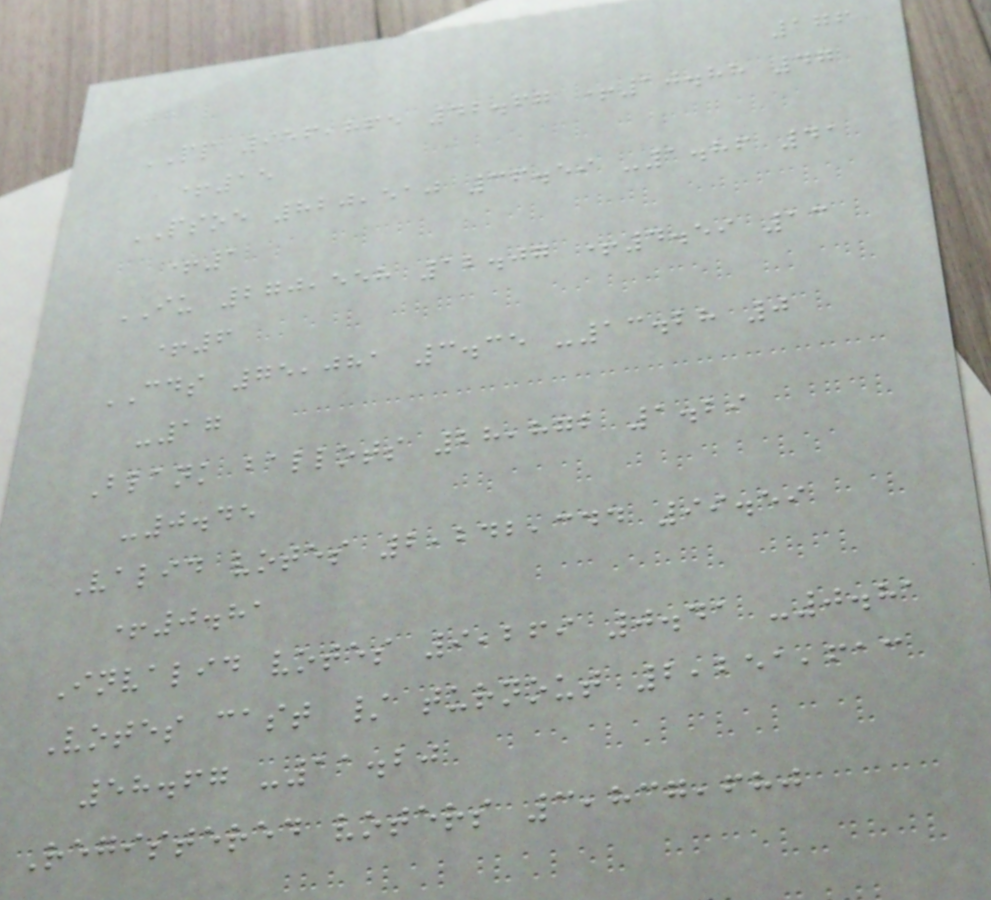176
PP 956,865 42.67 +10.88 47
+15
PSOE 820,510 36.59 -1.86 41
+1
IU 270,558 12.07 +4.59 13
+6
CDS 75,081 3.35 -13.28 0
-17
Blank ballots 28,872 1.29
-0.45
Valid votes 2,242,344 99.59
+0.81
Invalid votes 9,269 0.41 -0.81
Votes cast / turnout 2,251,613
58.67 -11.20
Registered voters 3,837,680
